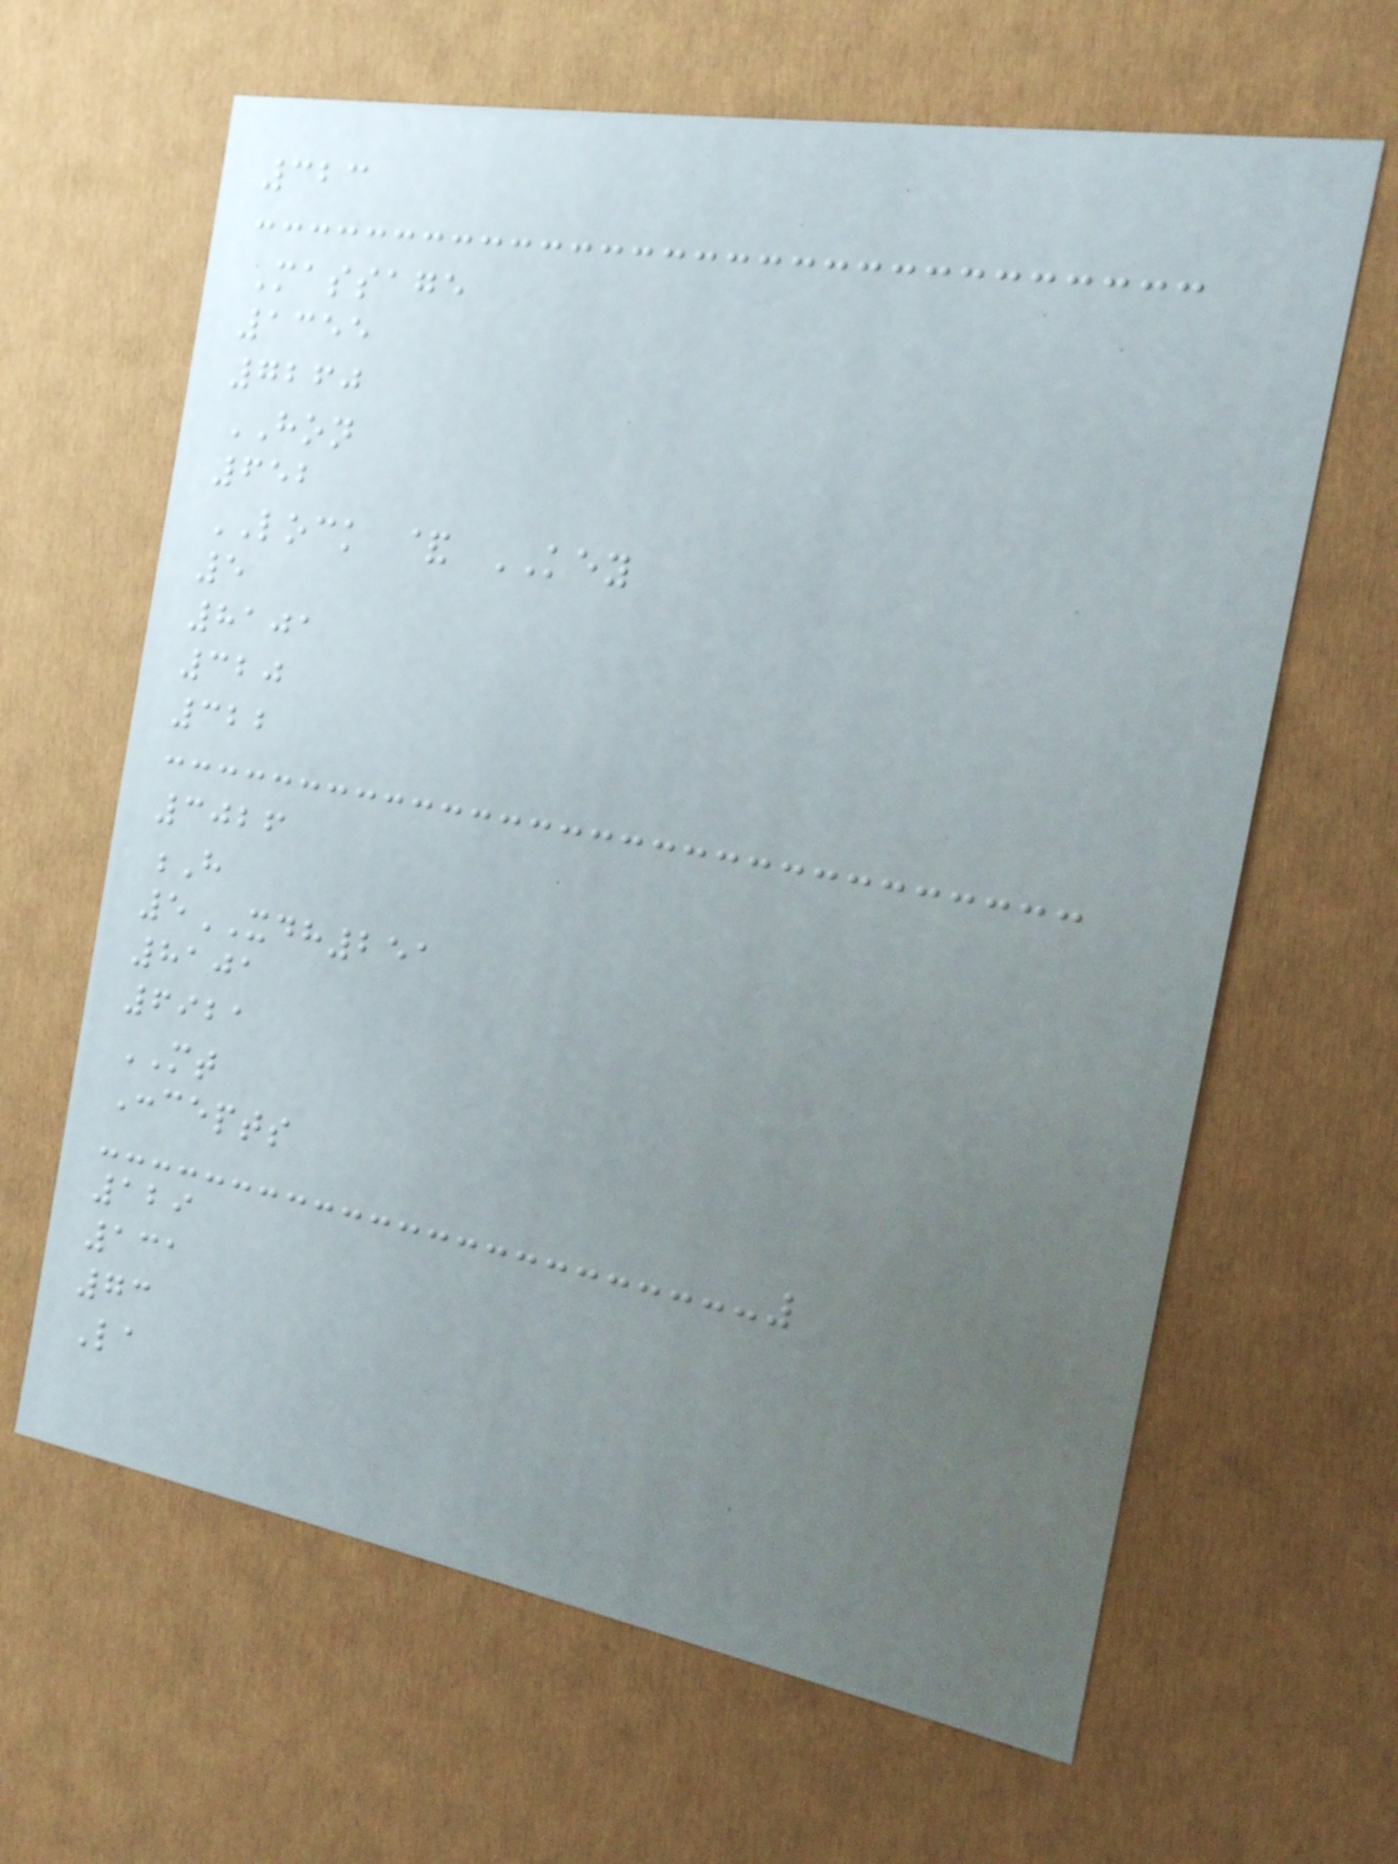323
Massage
1355
7260
HON
652
LOCK & KEY
5
8101
320
322
3026
H
5XDH251
8101
6921
MT
Concepts
129
131
73
La
